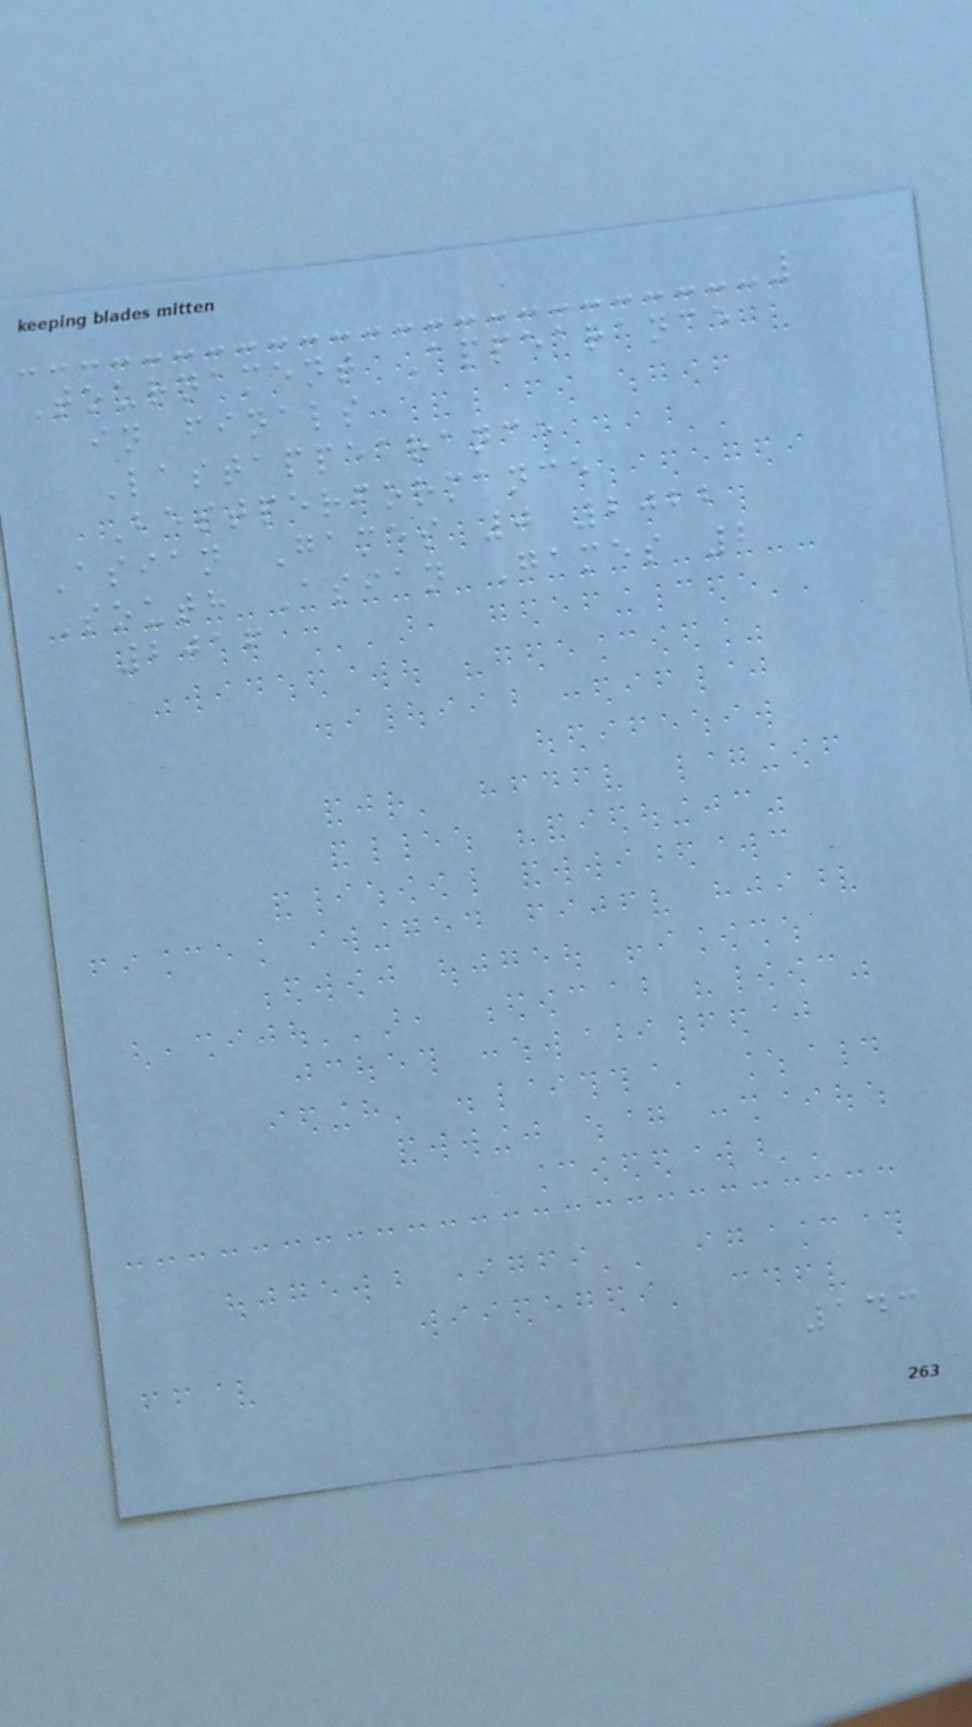Tournament Appearance
in finals
Lastappearance
Bestperformance
Asian Games 0 2022
South Asian Games 2
2016
143
